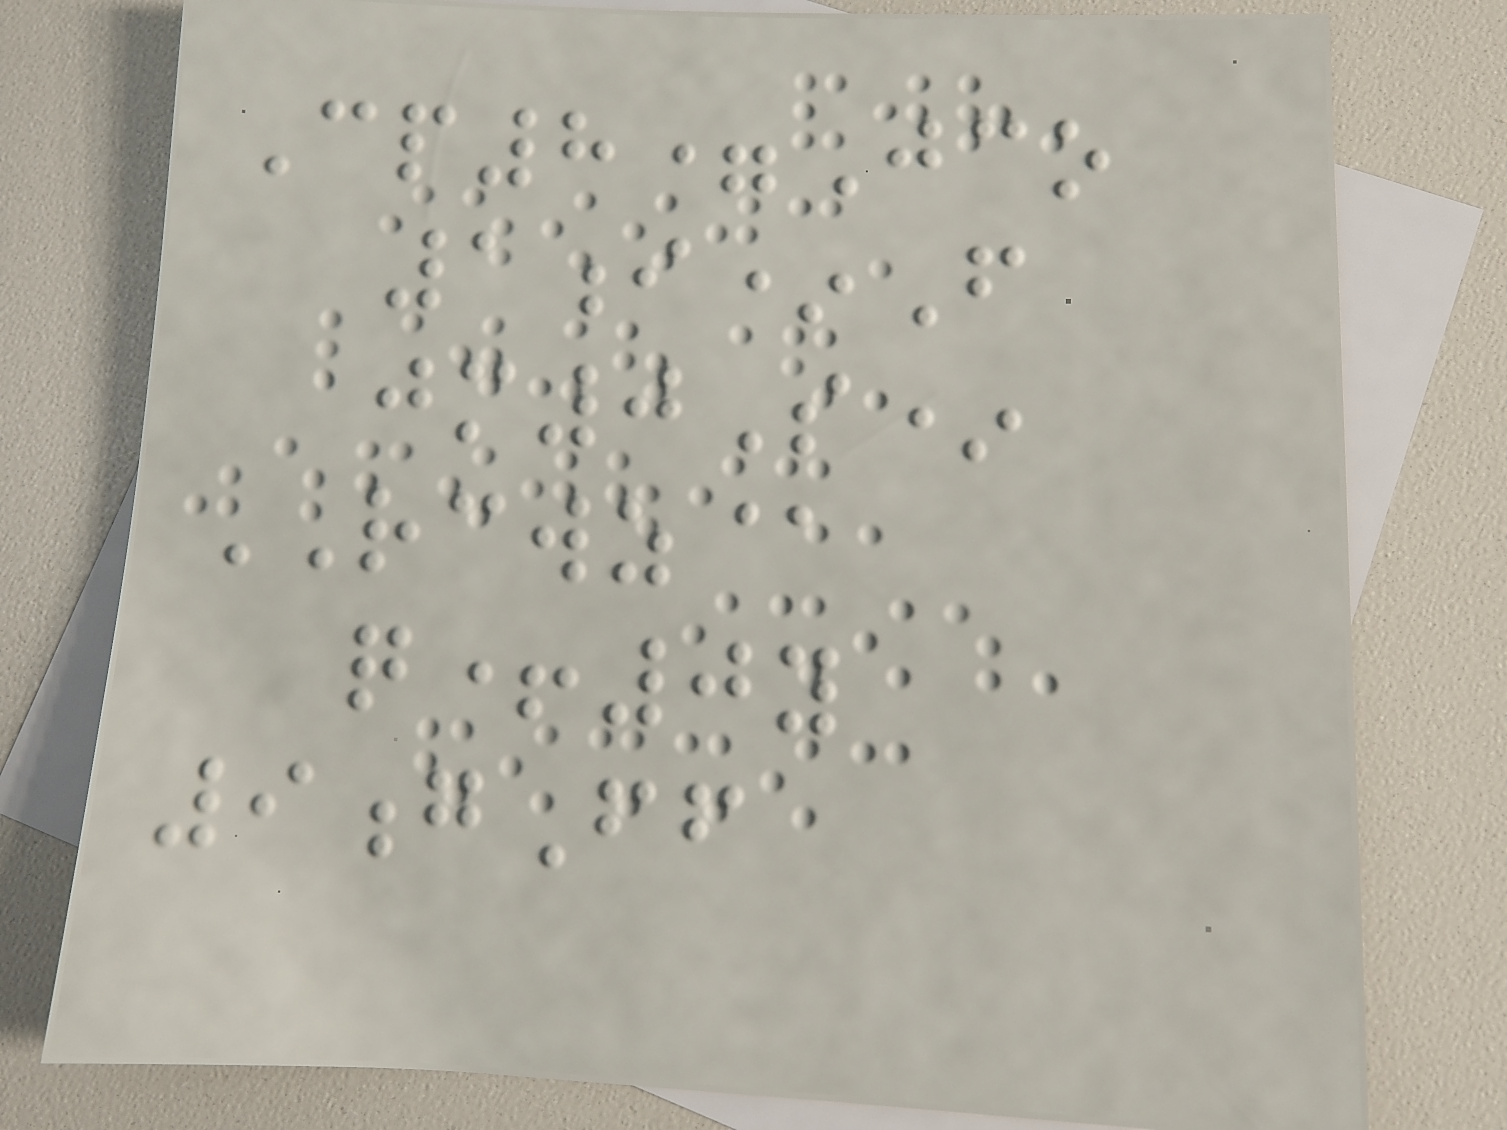Cp8=Jco
1i*F
jm0S*
RCWZ@
q+0y
9gFf
